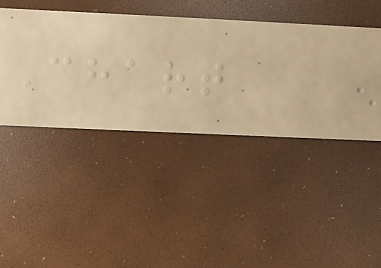Chart
